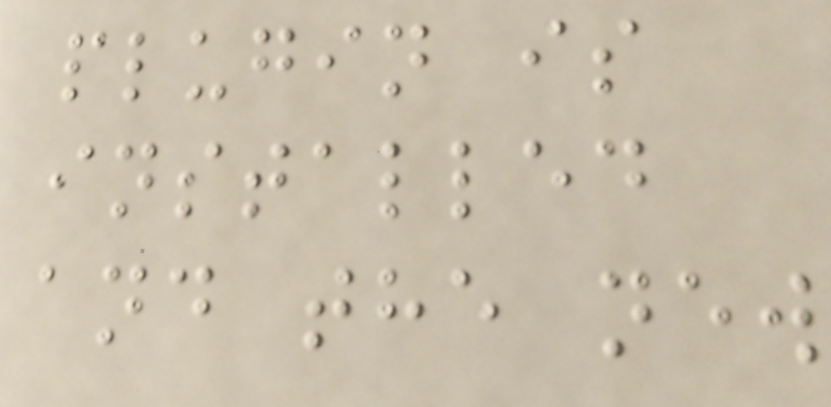plugin is
installed
and the new
